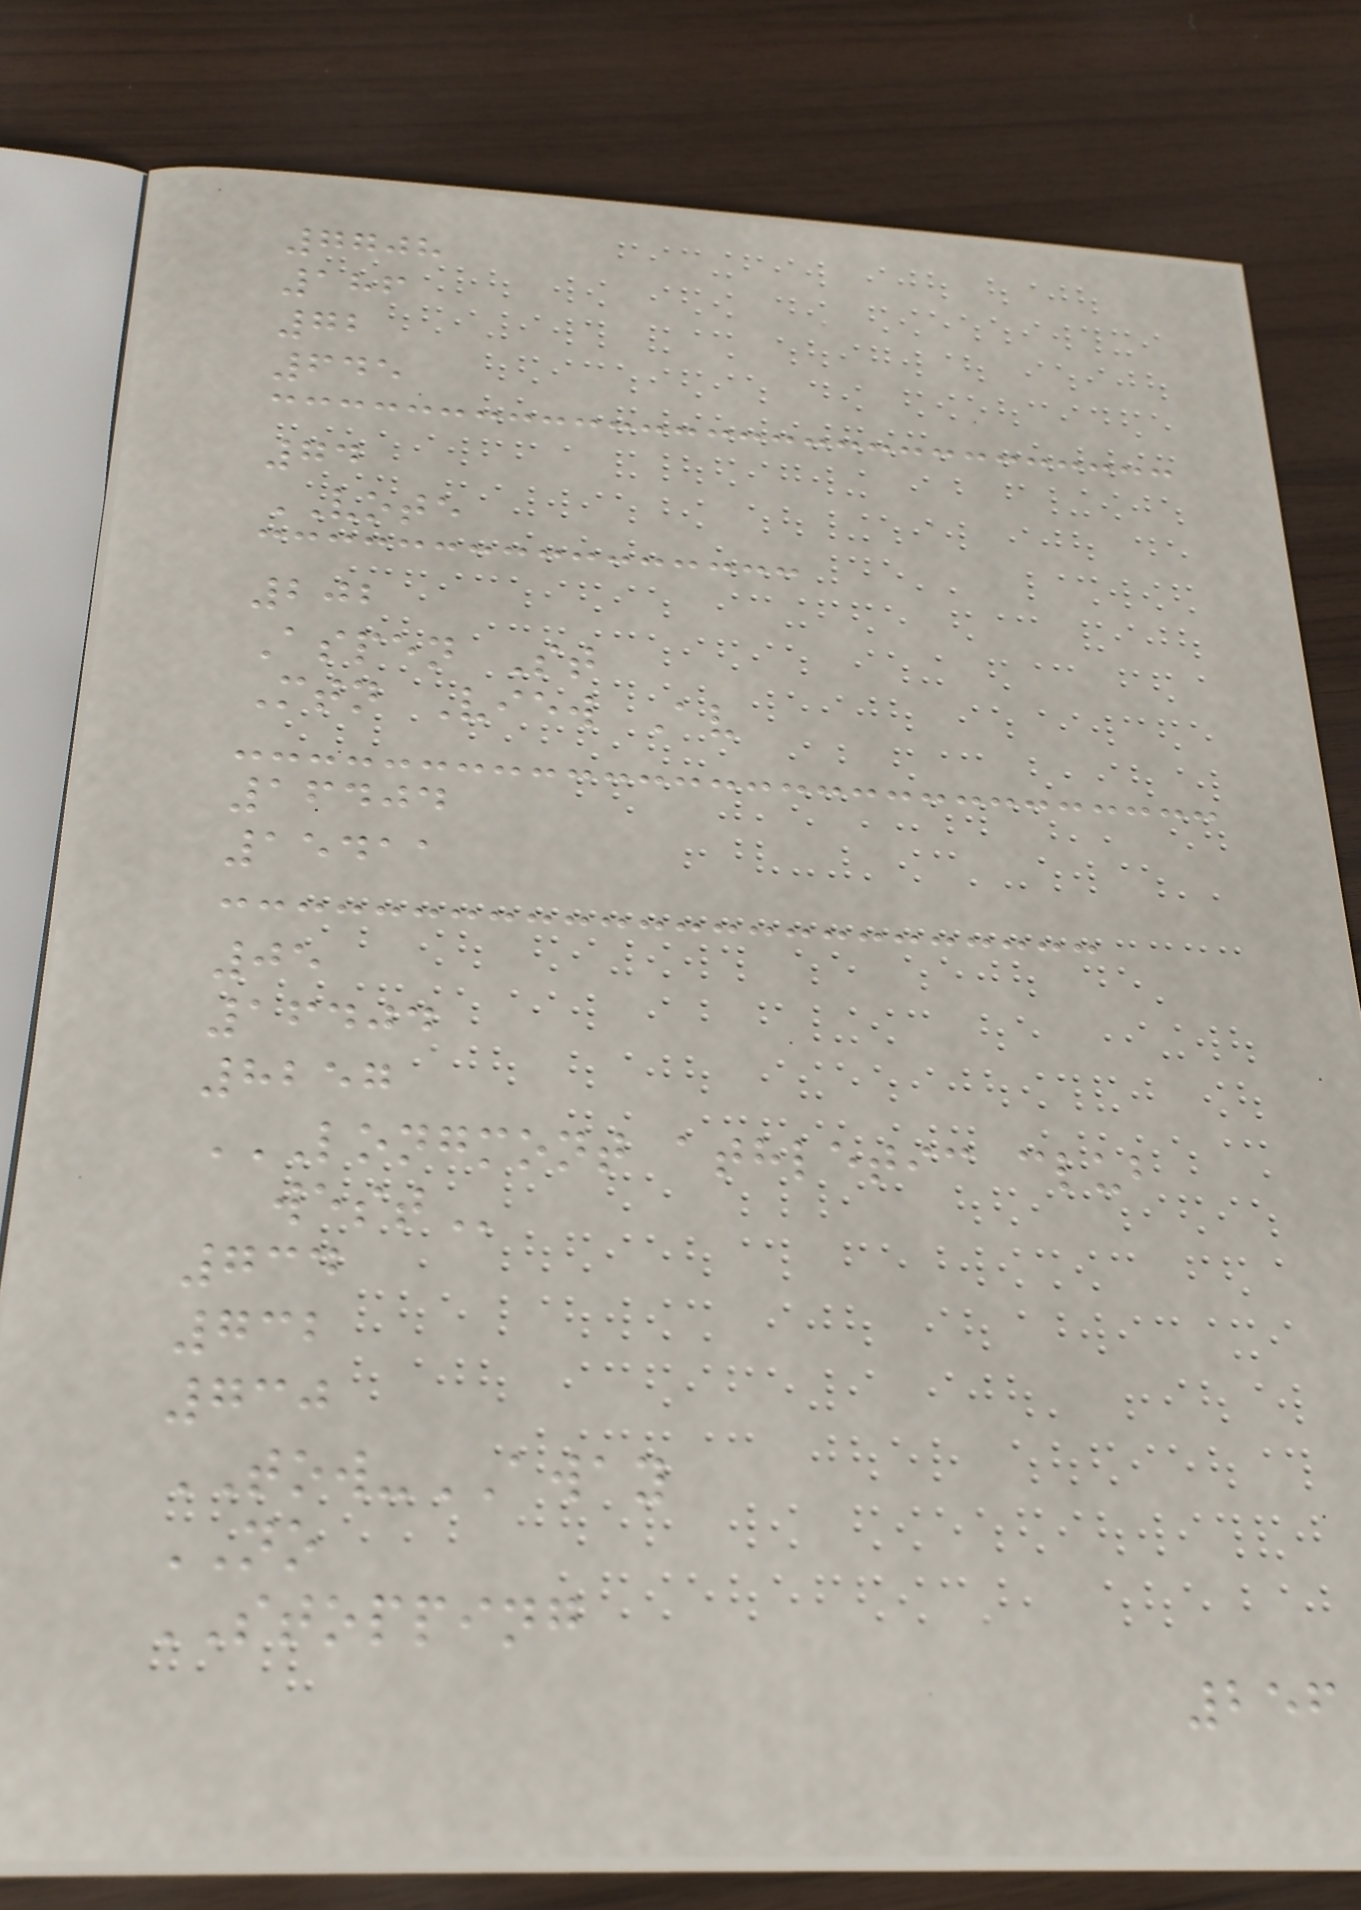7708
186
72
645
74
VOTE
202
Aspen St
Mtn View Av
16404
15411
05
16404
8257
LONGMONT ATHLETIC CLUB
WEST
734
732
730
TOW-AWAY
NO
STOPPING
256
